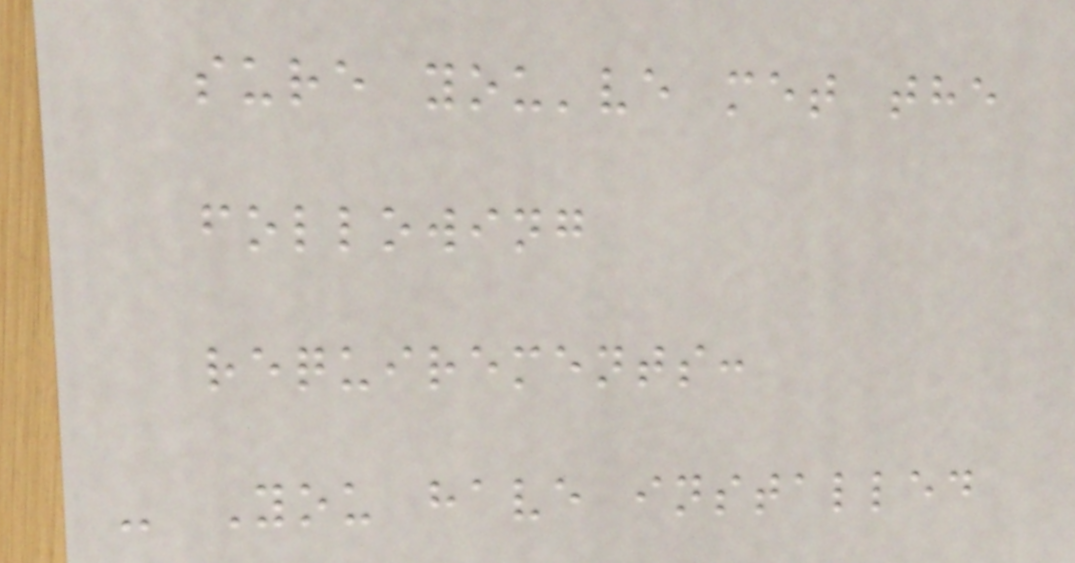sure you've met the
following
requirements:
- You have installed
